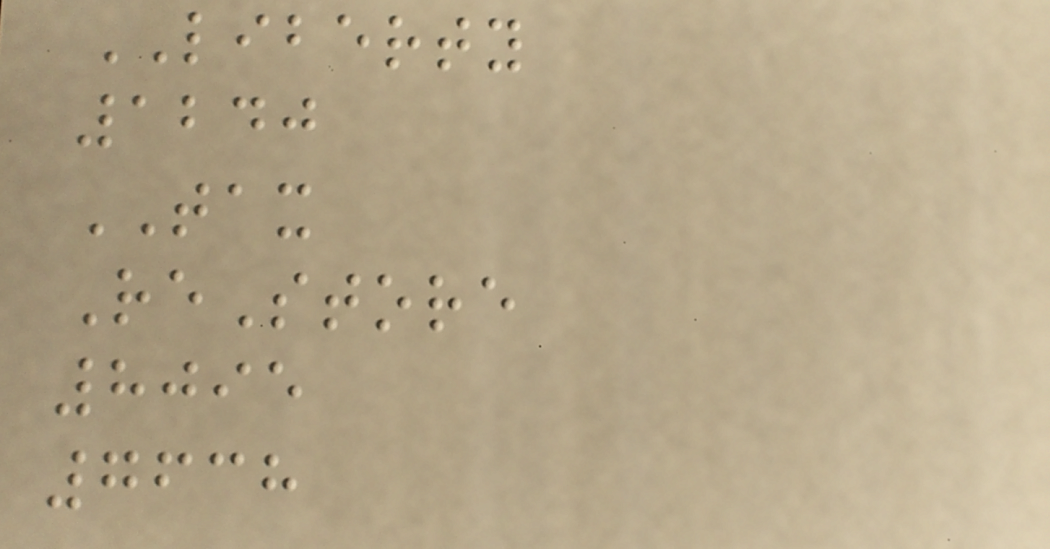LIBERTY
1240
TAX
ReStore
8095
7638
